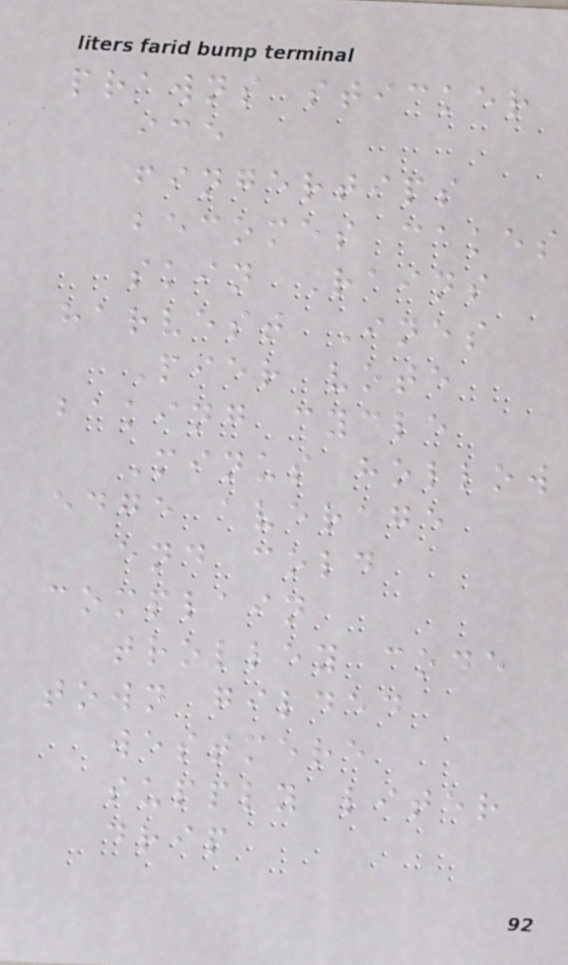prawns sticker
ice
fingertips
becomes cakes
skin Rains
harvest Ines
Pier vote
baking cycle
Minus hollow
edge average
end cold
complain
trolley code
town gilded
westmere
supply liter
drip
